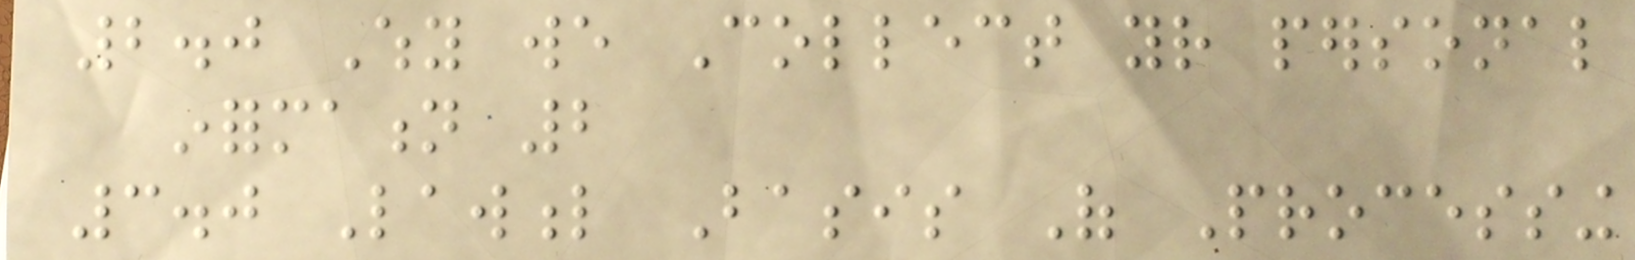2.0 Why we Collect your personal
information 2
3.0 Lawful Basis Of Processing
